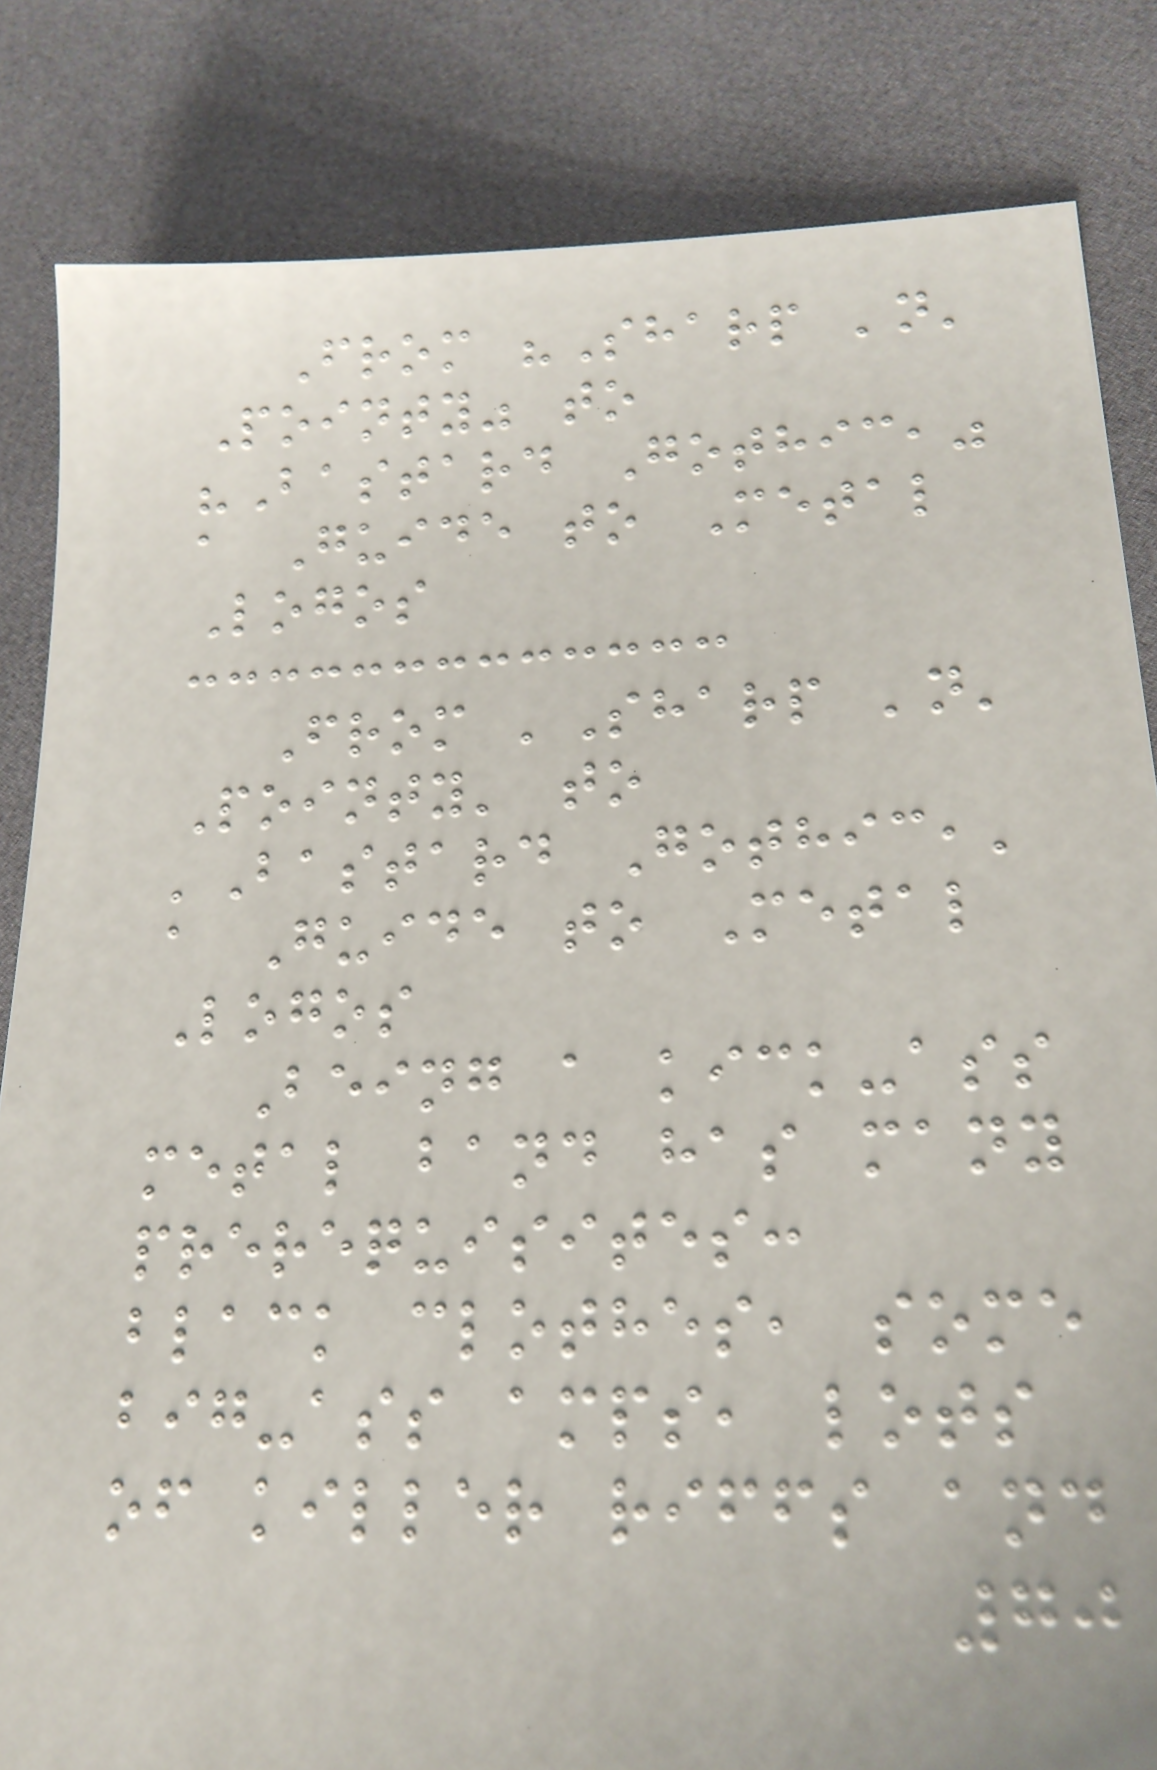From "Sharp 'n'
Pointy" to
"Bastard Gothic,"
a Guide to Metal
Logos
From 'Sharp 'n'
Pointy' to
'Bastard Gothic,'
a Guide to Metal
Logos
Being a kick-ass
metal band has many
prerequisites:
black clothes, some
big-ass amps, lots
of killer riffs and
70
